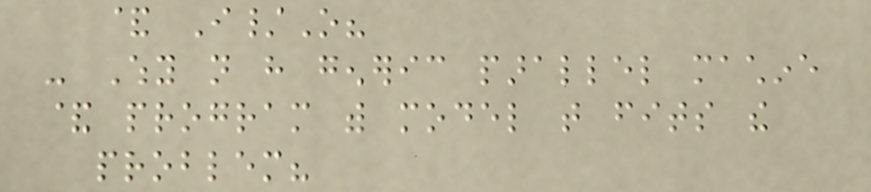& I/O?
- Why not have generic parallel machine
& program with model that fits the
problem?
